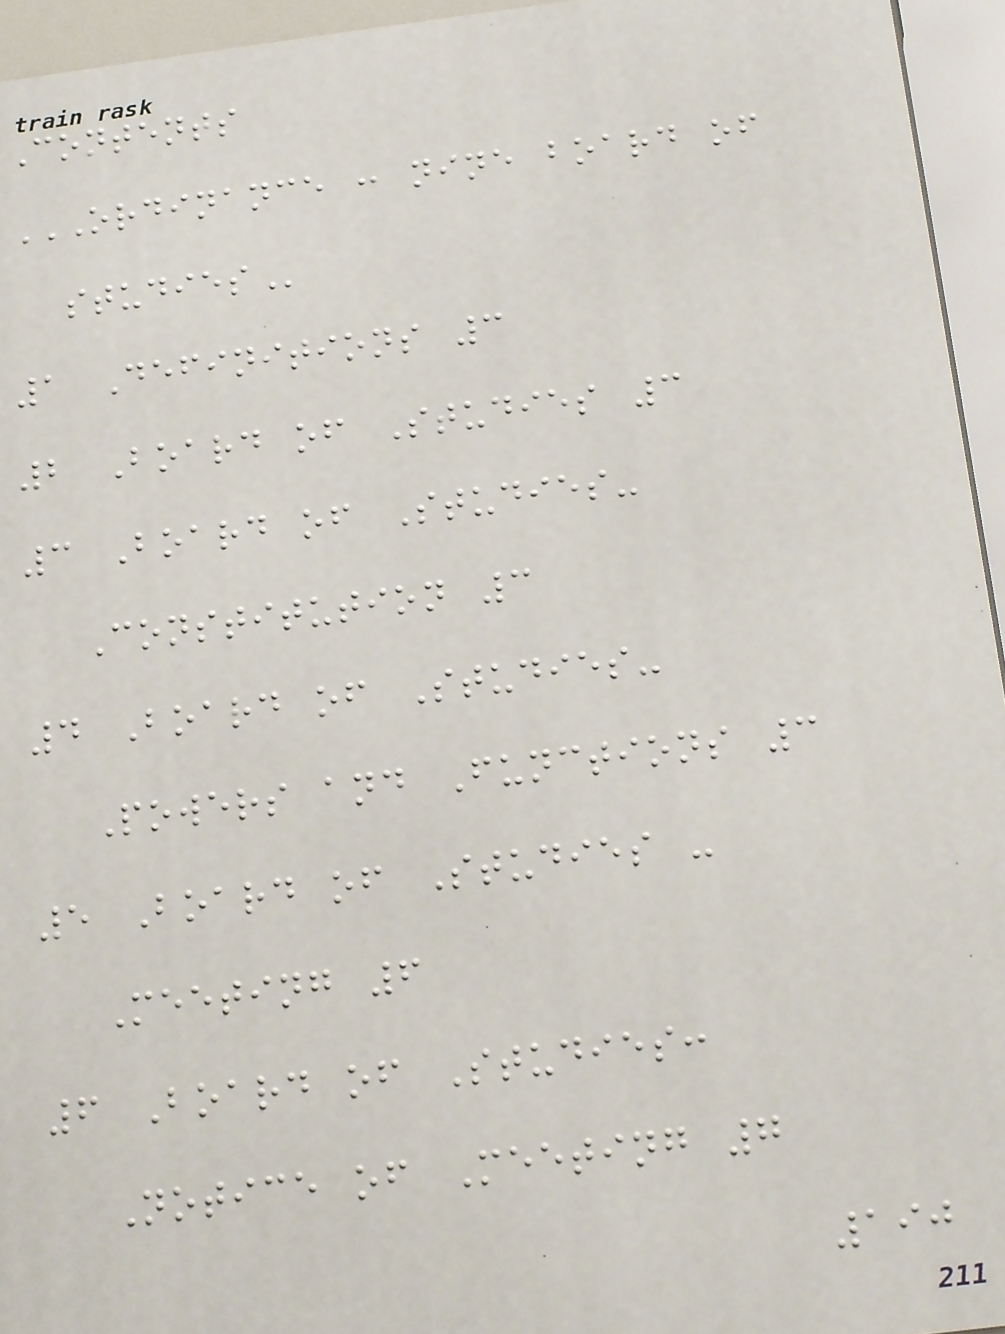Contents
ORDINANCE : NINE BOARD OF
STUDIES
1 Definitions 3
2 Board of Studies 3
3 Board of Studies-
Constitution 3
4 Board of Studies-
Powers and Functions 3
5 Board of Studies -
Meeting 6
6 Board of Studies:
Notice of Meeting 7
190
